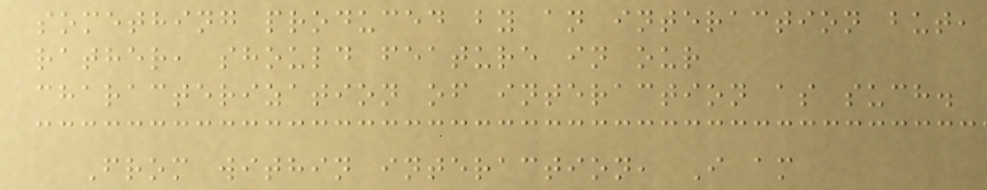something produced by an interaction but,
rather, should feature in our
characterization of interaction as such.
From within interaction, I am
